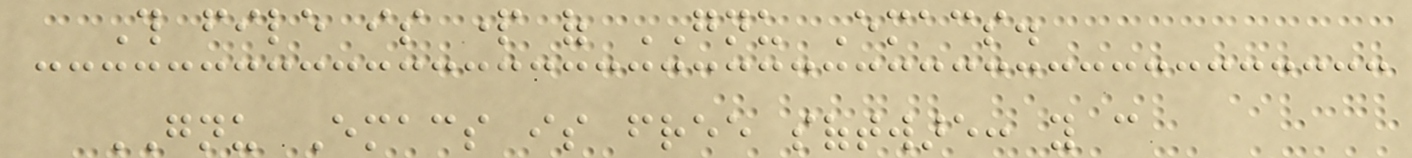This file is part of GNU Emacs.
GNU Emacs is free software: you can
